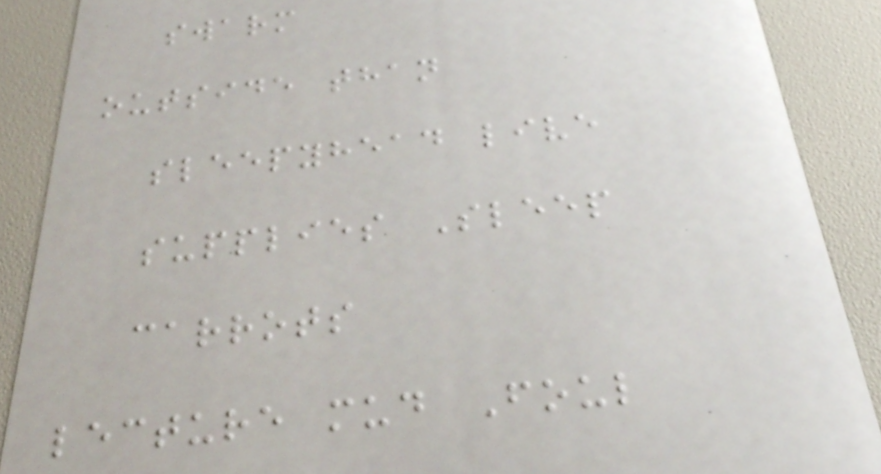swarm
outside than
sleepyhead live
supplies Sleep
carrots
lecture mud Foul
